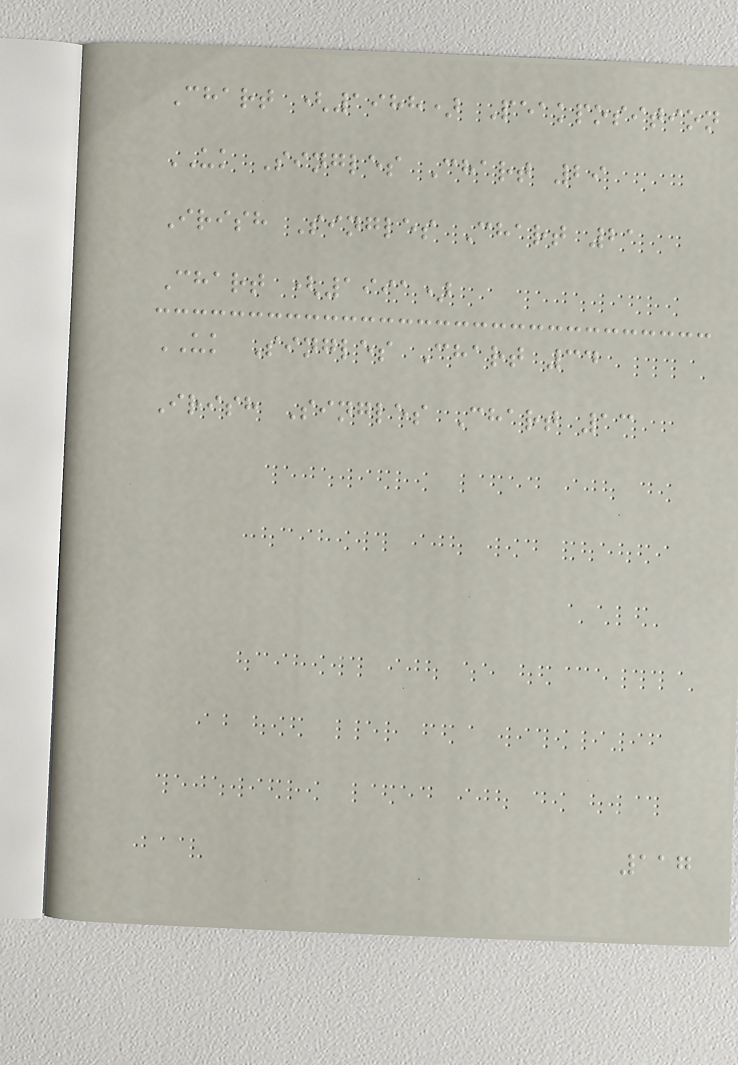Chart (1988) Peakposition
UK Singles Chart 29
Irish Singles Chart 21
Chart (1991)
UK Singles Chart 34
Irish Singles Chart 13
117
